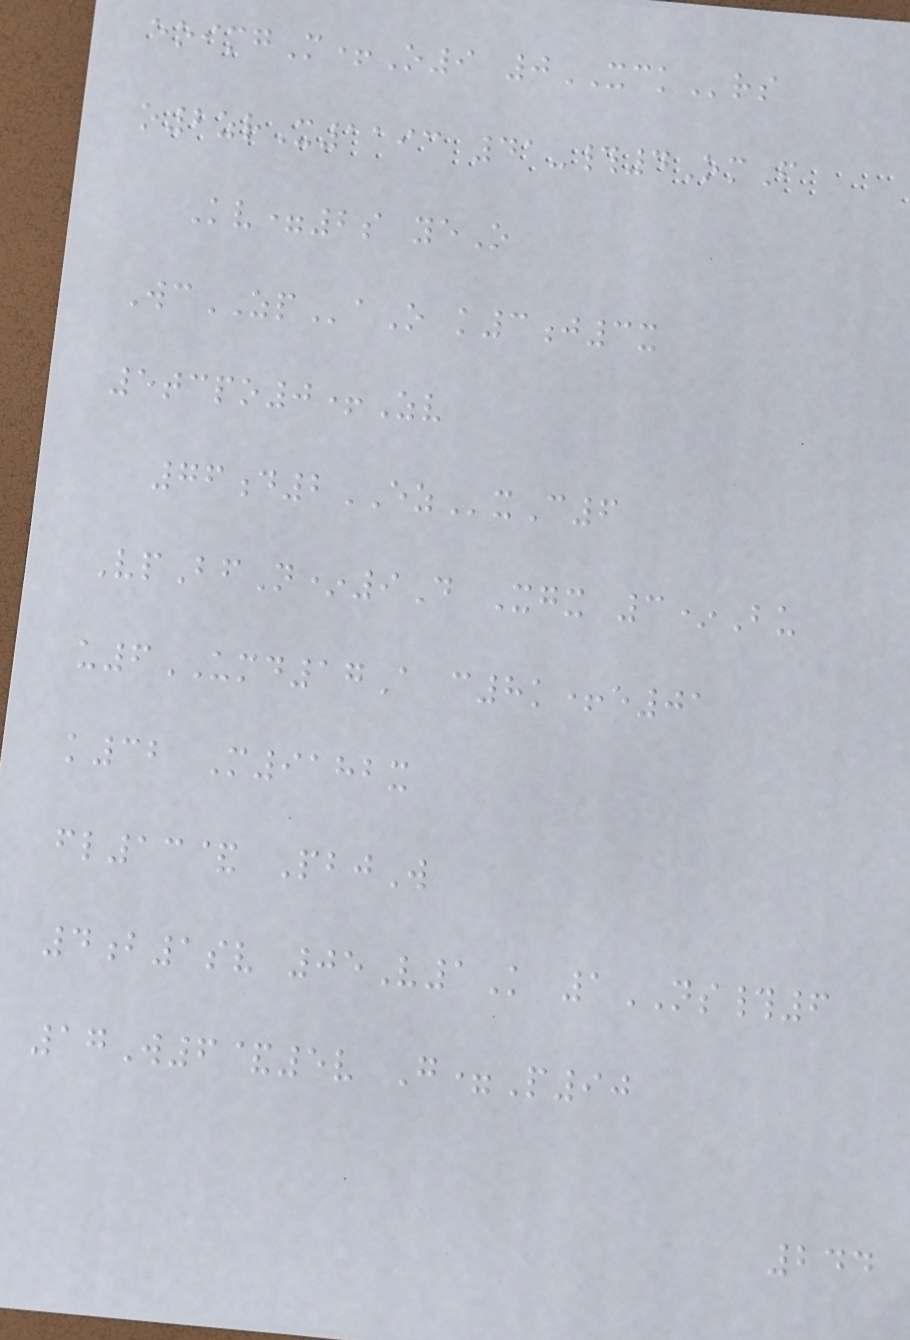eoimgM+O9 0XCKrs
o2zrX1193 41-#4OmF
Kv=2s yeO
WcZPaO k3j3x
5tcpo0+Zv
76d2EZxC6
VpBfN*9D Xgx 3*Bu
u6UMD17A c8k+e01
k32 M9182x
fl13& PbjW
4b1sv 05V1K 1NS#6
17W6&5v G=P90
244
